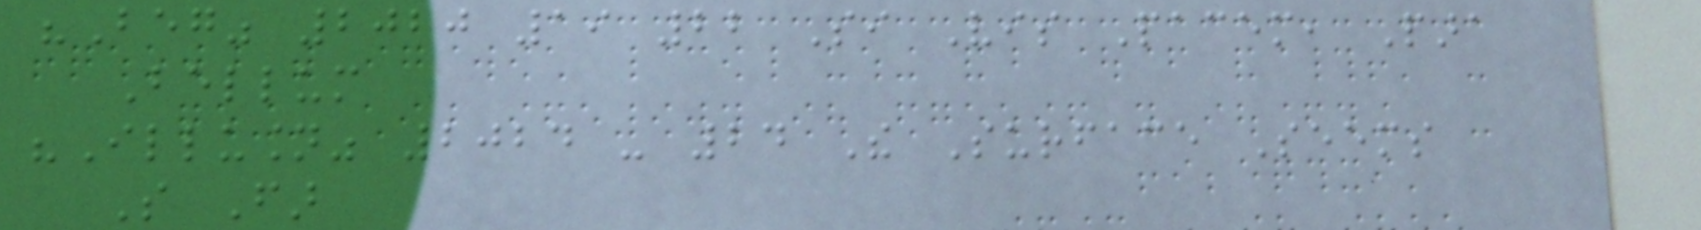"Beg" 2020 19 22 Si Vis Pacem, Para
Bellum
"Illusion" 2024 - 24 The Surface Seems
So Far
